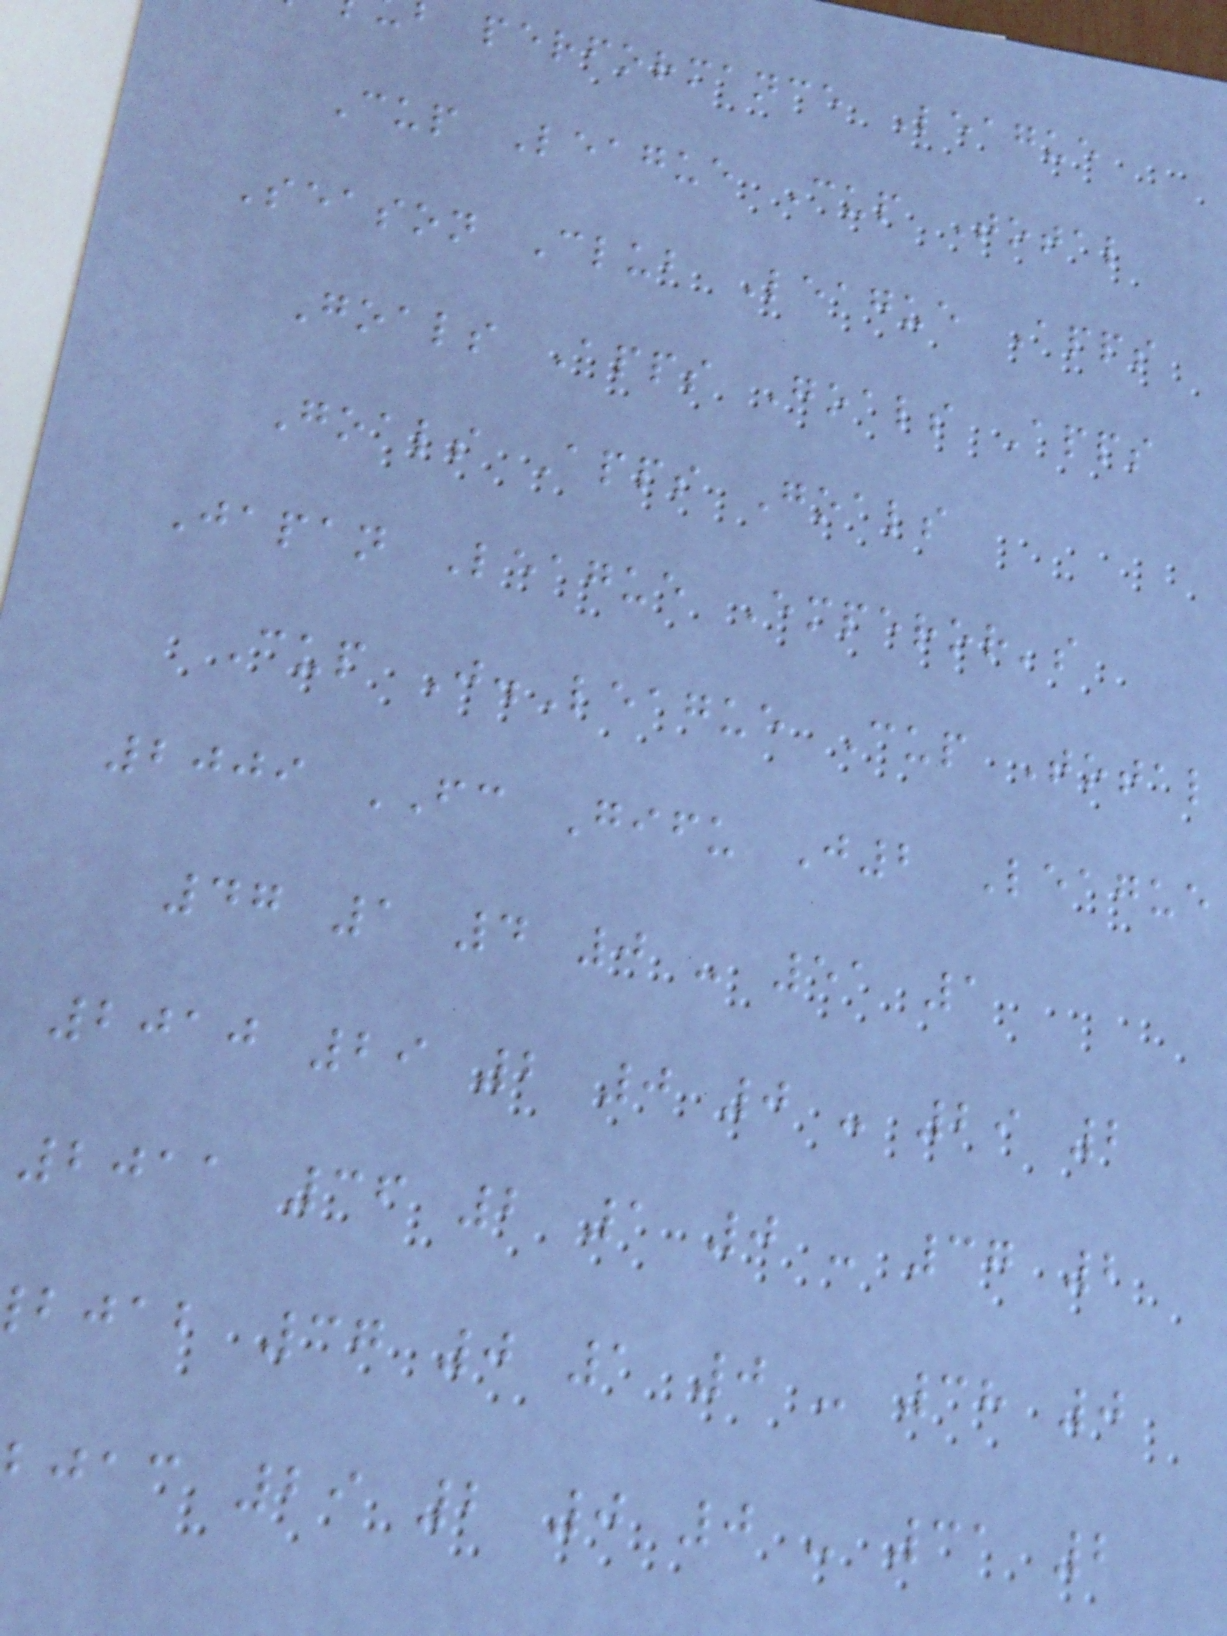performance League
Cup League Cup Total
Season Club League Apps
Goals Apps Goals Apps
Goals Apps Goals
Japan League Emperor's
Cup J.League Cup Total
2009 FC Gifu J2 League
47 1 4 0 - 51 1
2010 29 2 0 0 - 29 2
2011 36 2 1 0 - 37 2
bjab 37 0 1 0 - 38 0
jac 29 2 0 0 - 31 2
